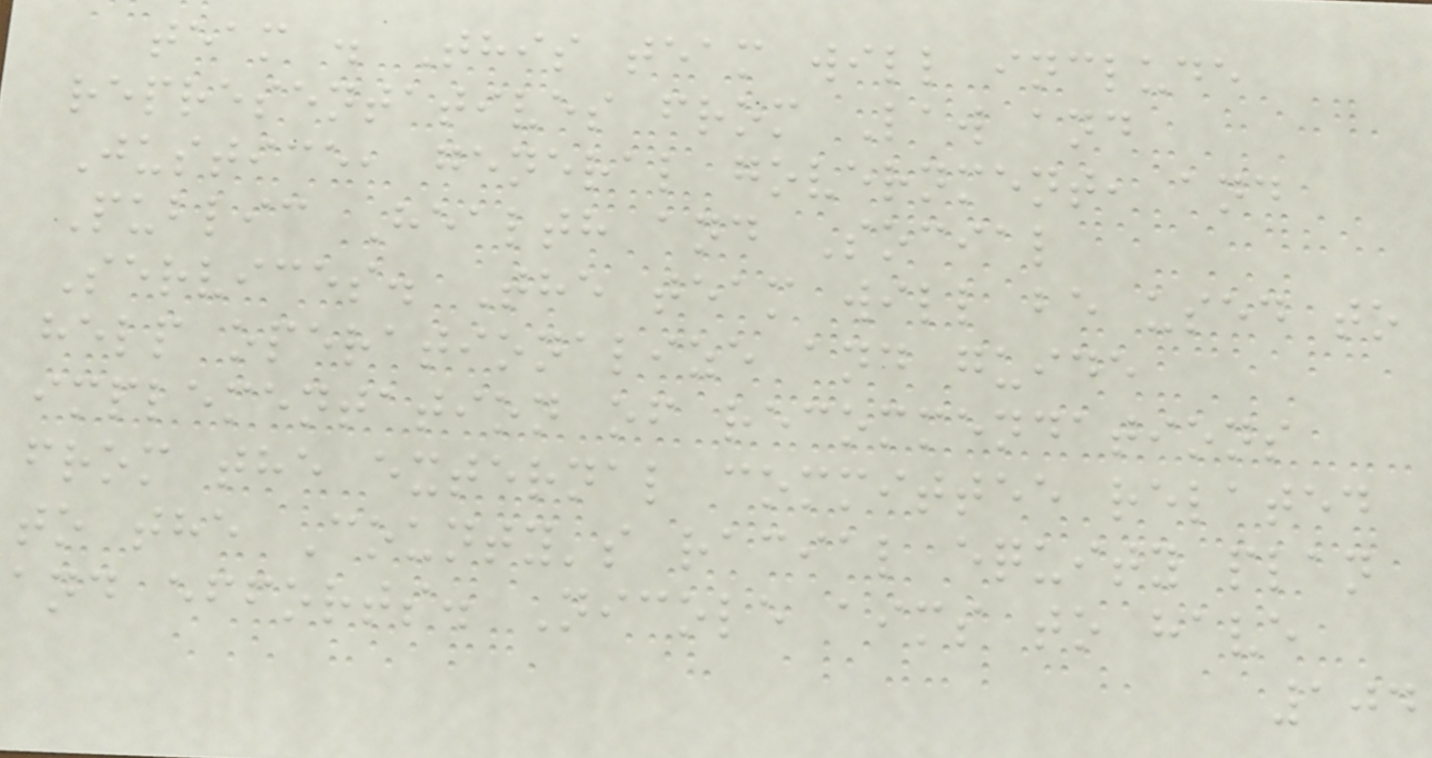team . This team will include
representatives from Law and
Justice, general government, and
Public Health and Social
Services. The team will be used to
help operationalize and guide
implementation of recommendations
from the external committee related
to the County's racial equity plan
and efforts. Nicole aims to have
104
